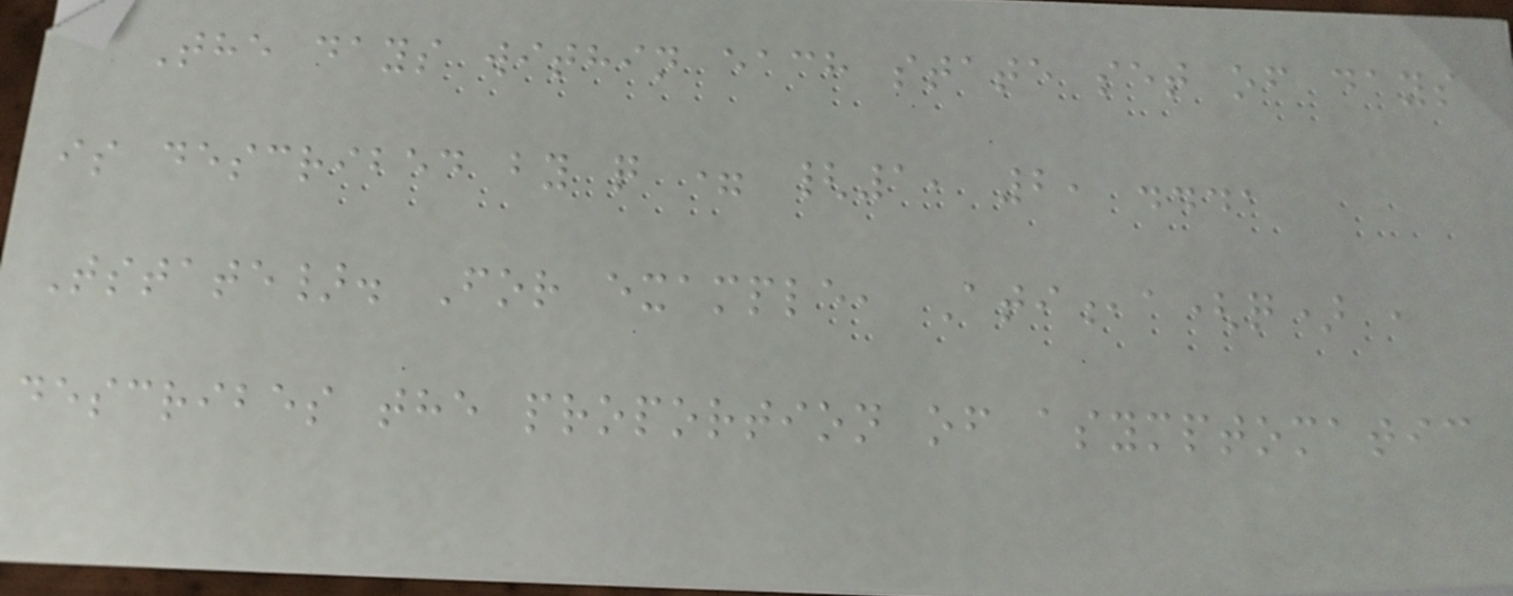The days within each state set of days
is described by q = {1, 2, ...,
Tstate}. For example, Ati,a(q) ,
describes the proportion of asymptomatic
